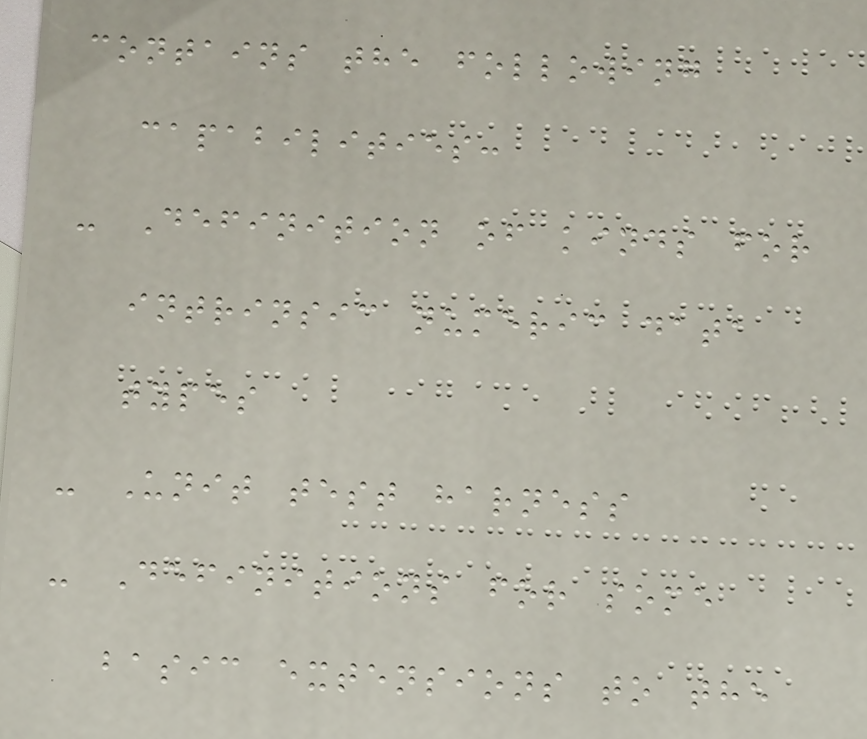contains the following
capabilities:
- Definition of kinds for
intrinsic numeric data
types
- Unit test harness
- Definitions for some
basic extensions to the
